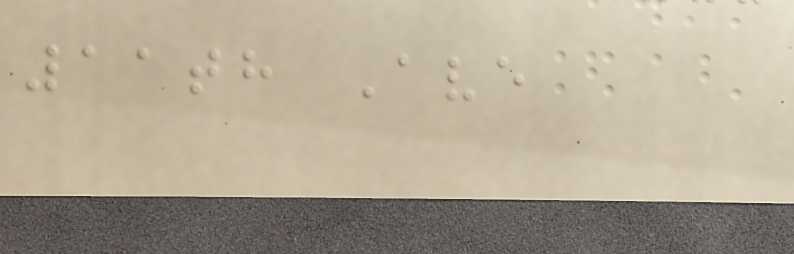11th Ave
